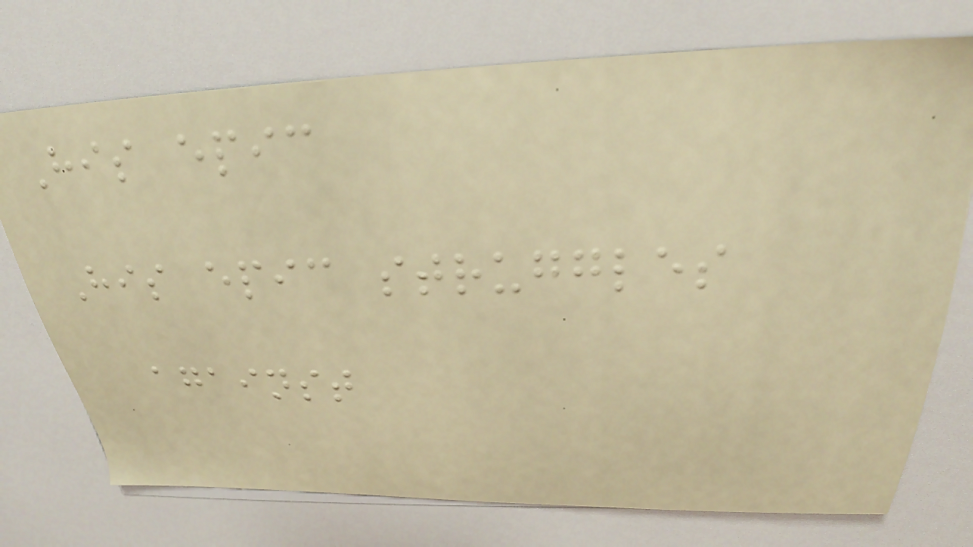His epic
His epic struggles
against
